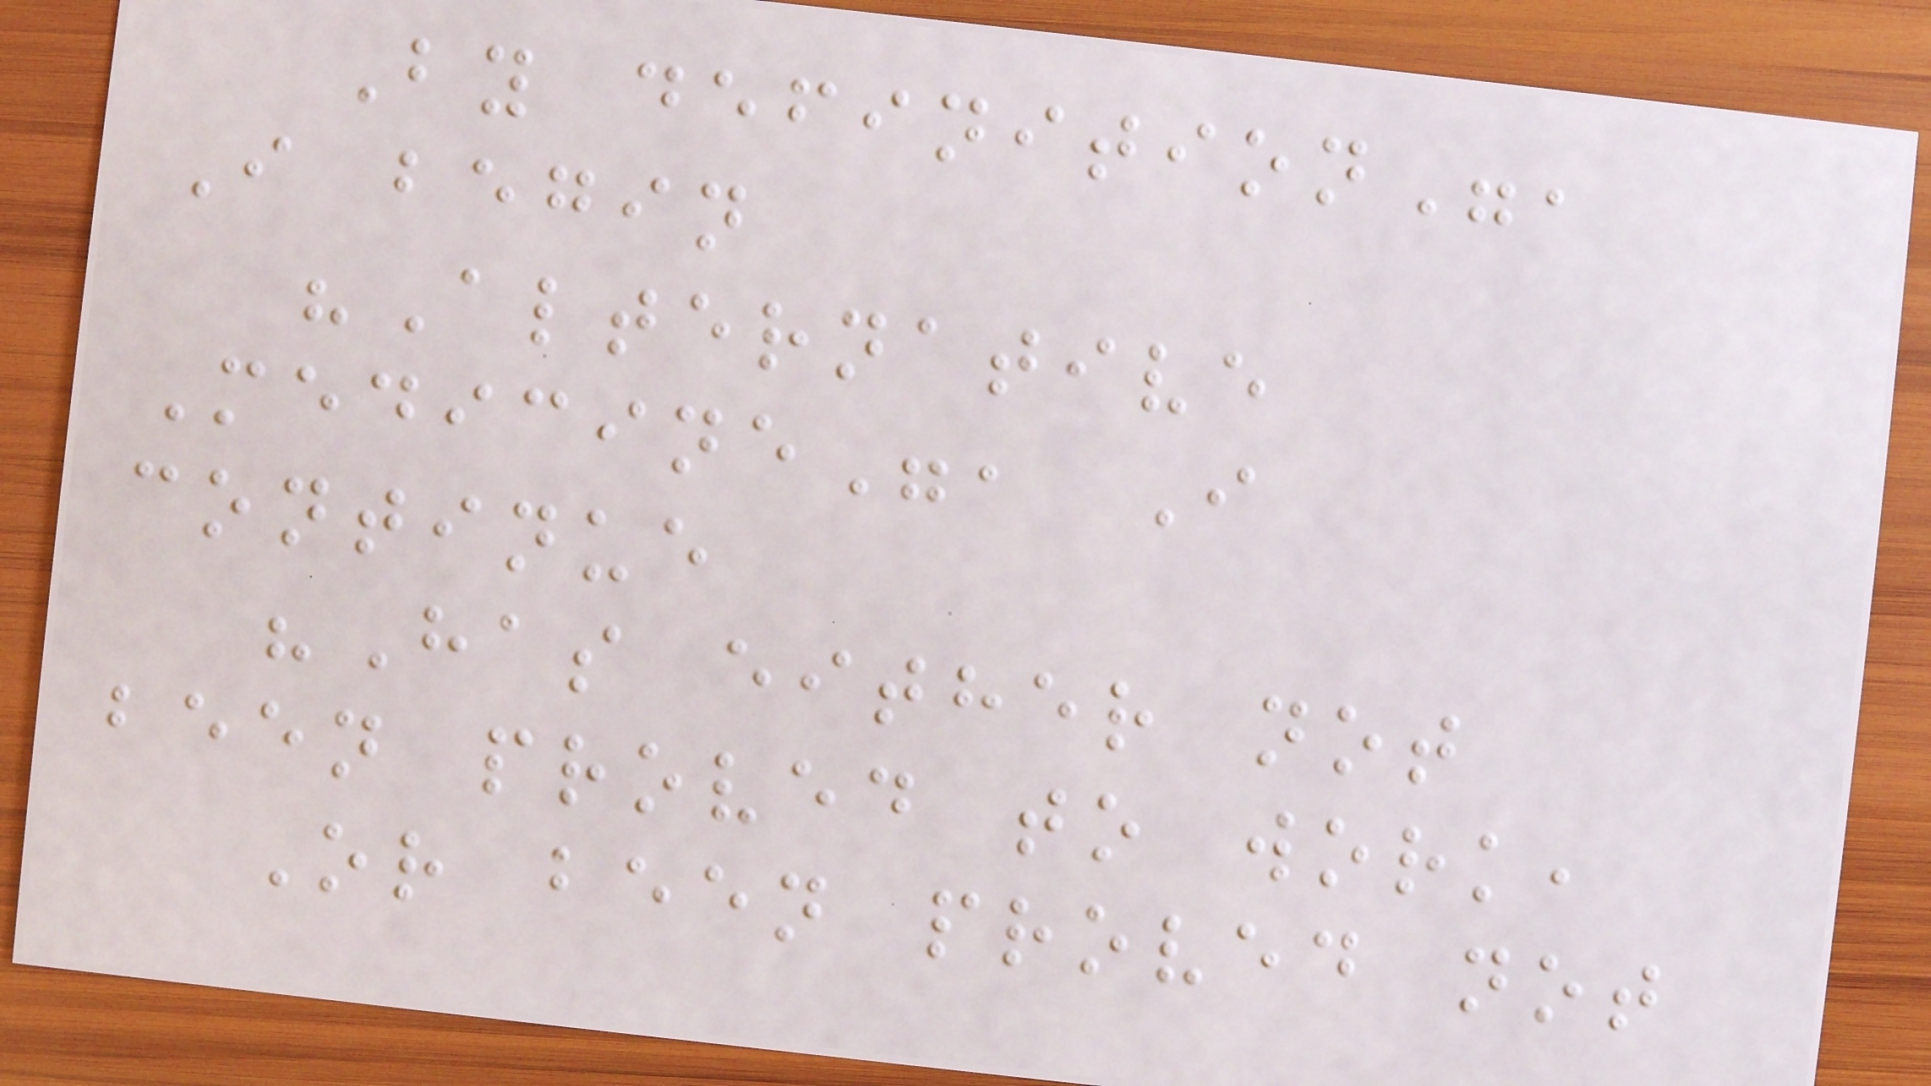By definition",
I begin
"Alternative
Medicine", I
continue
"Has either not
been proved to work,
Or been proved not
